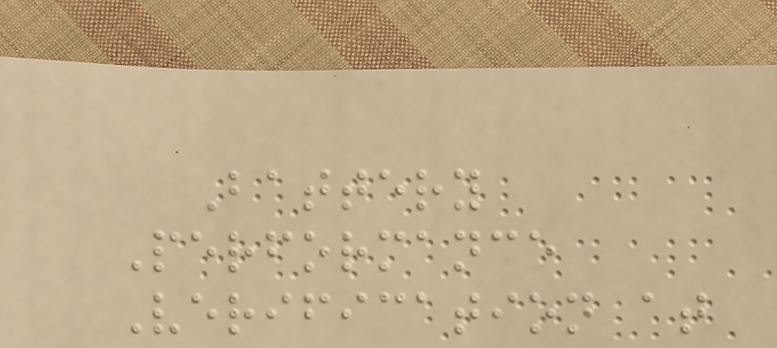Battery
Performance
Verification at
